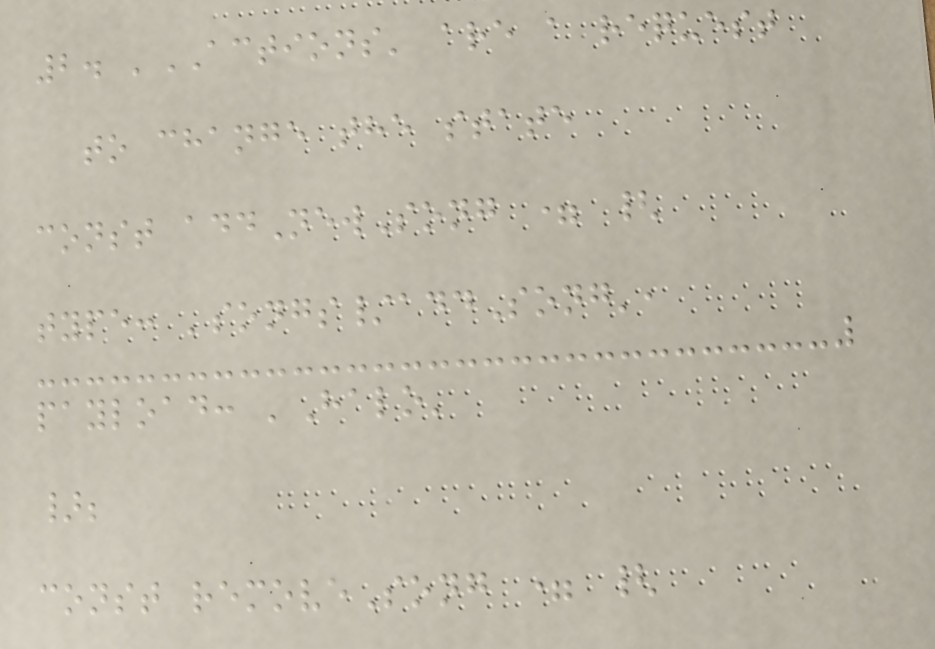2. 'ACTIONS' are a request
to change the state
const addNewSong = {
type: 'songs/addSong',
payload: 'Halo'
};
const removeSong = {
